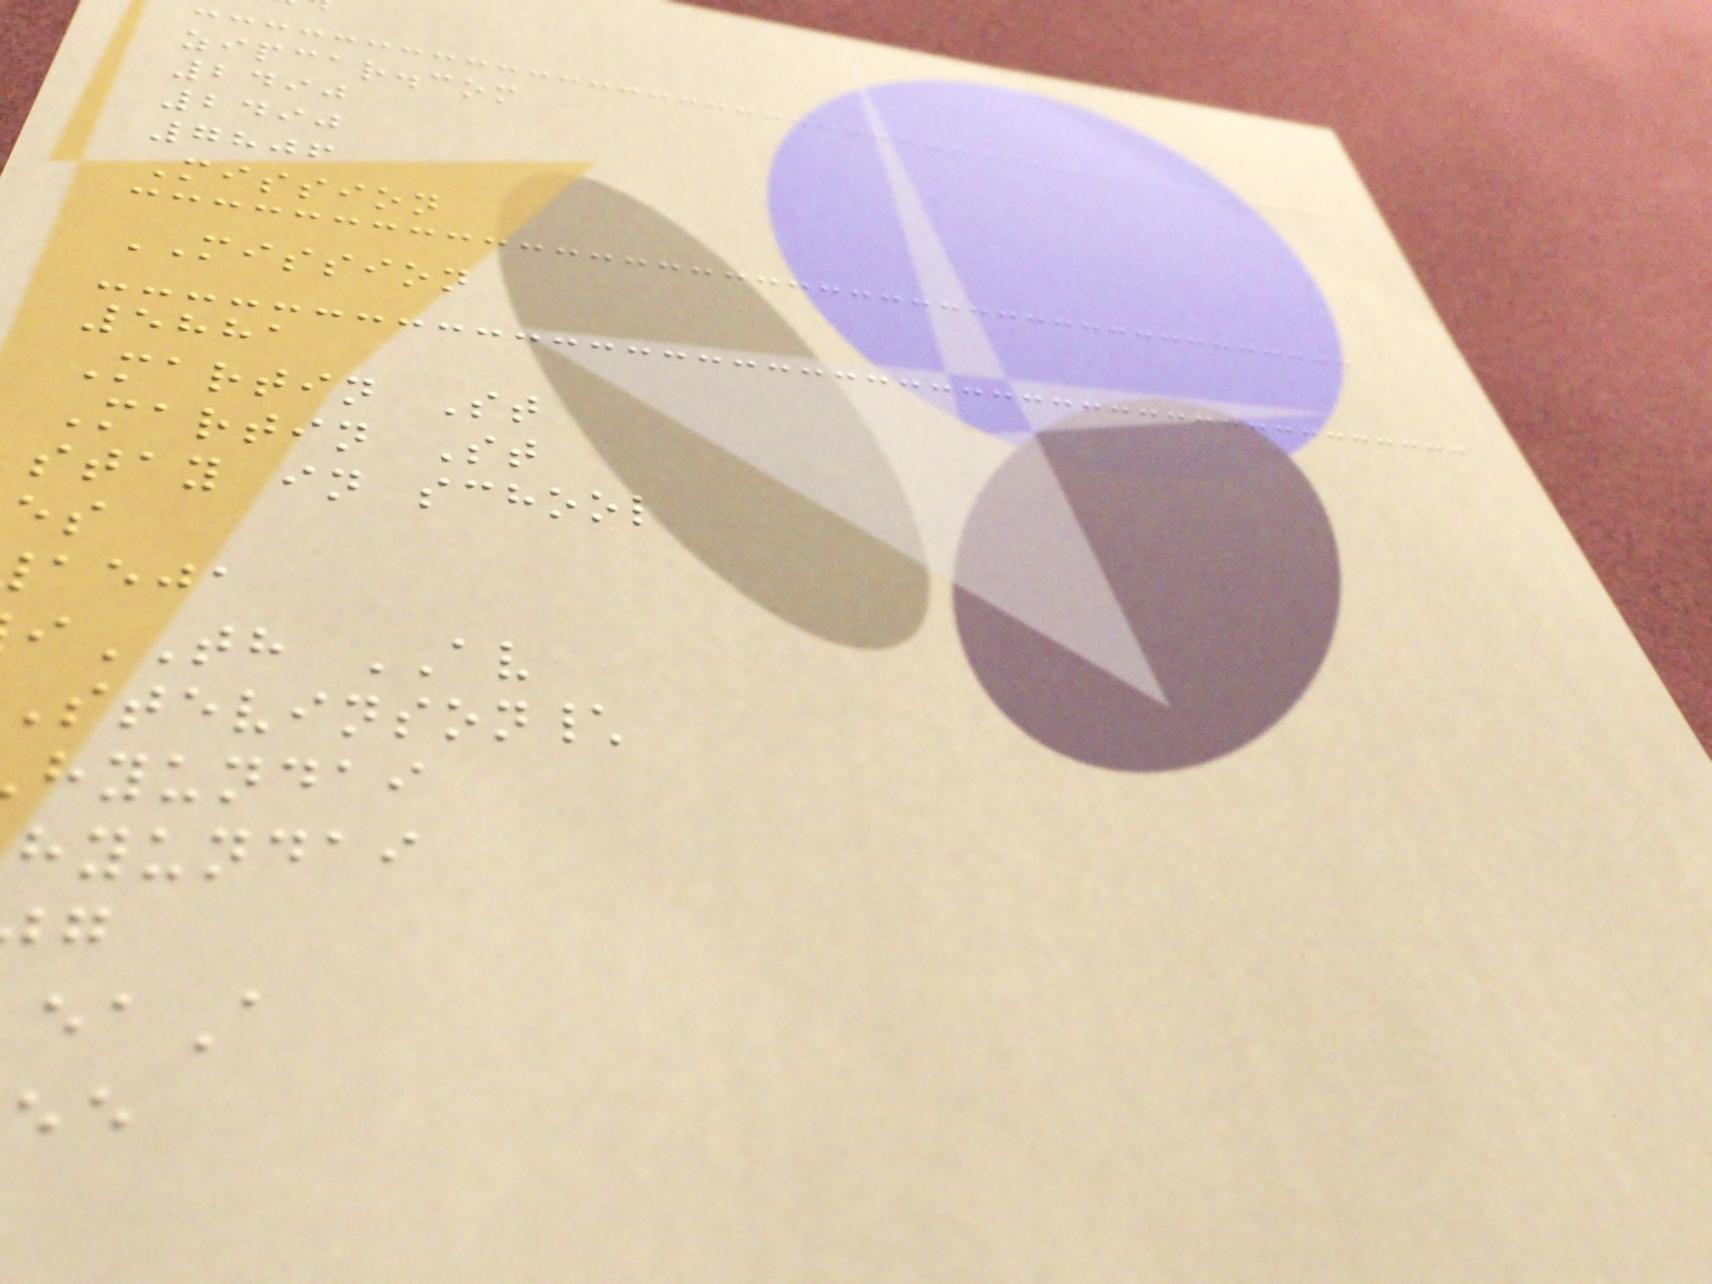zipcar.com
2490
2490
7806
Mission
MISSION
5881
Martin St
Martin St
stay in school
es
aeja
TH AV
stevinson\
hyundai
hyundai
